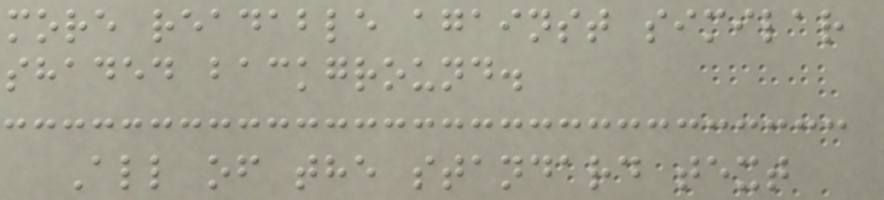more readable against similar
shaded background.
All of the standard text
